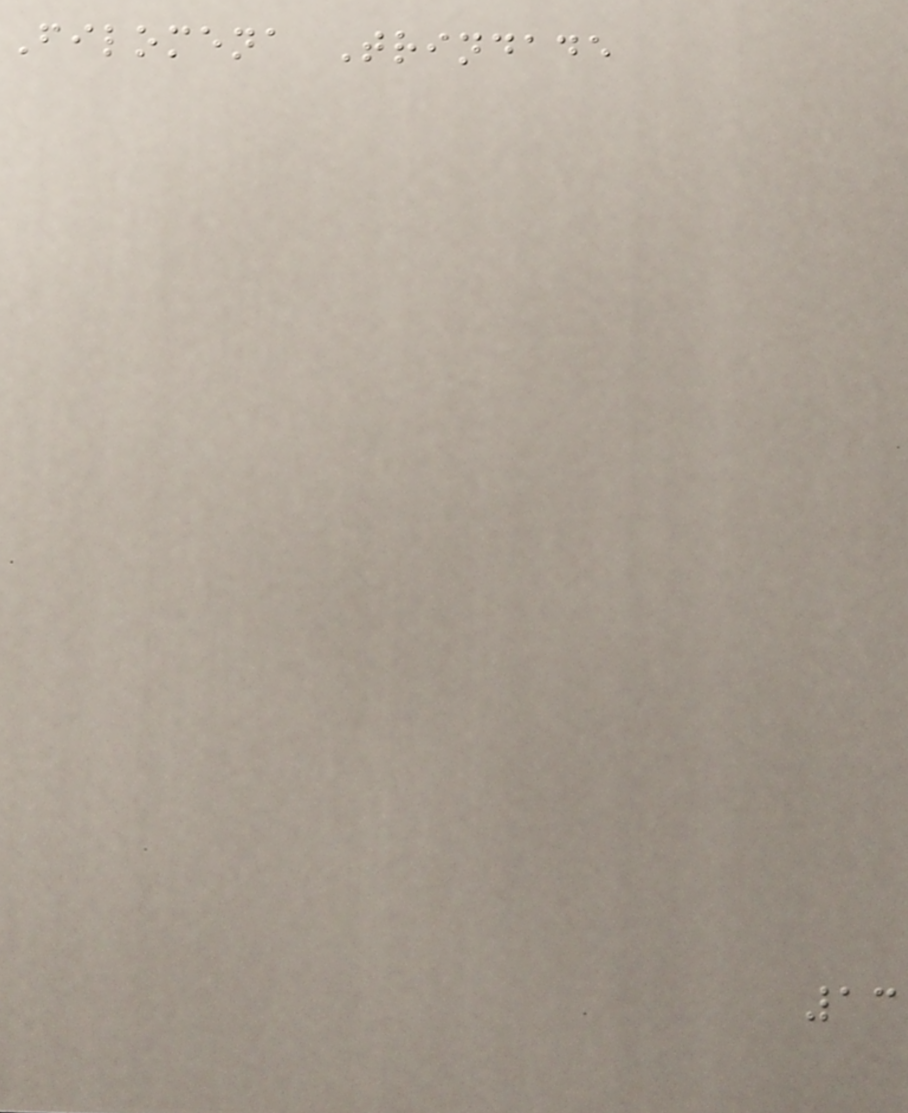Filomena Trindade
13
